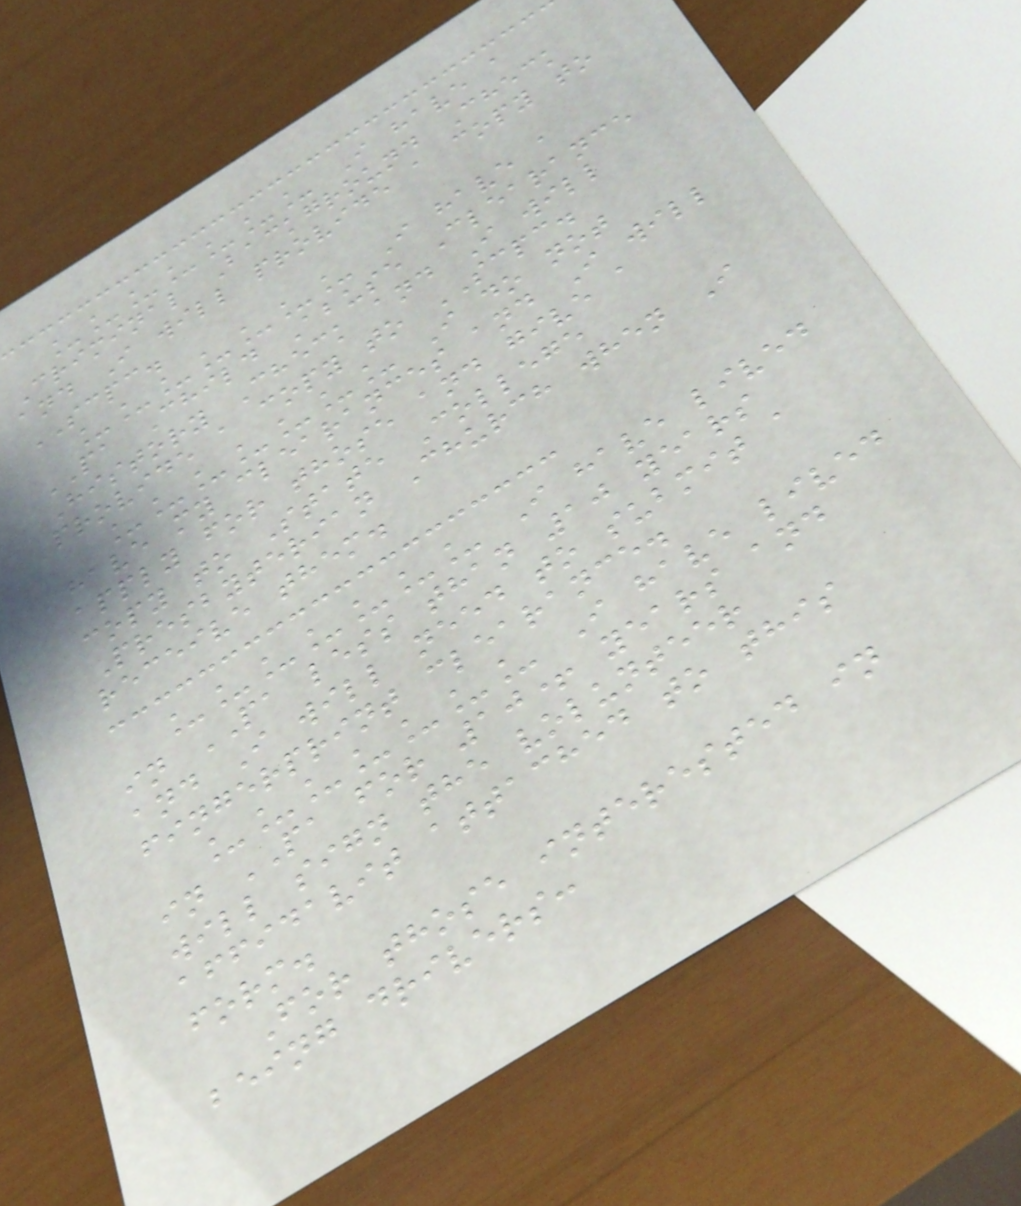_______ I have a
Criminal Background Check
and I will provide a copy to
SCPC.
_______ I have a
PA Child Abuse Clearance
History Check and I will
provide a copy to SCPC.
_______ I do not
have my clearances and I will
apply for those and give a
copy to State College
Presbyterian Church when I
receive them.
_______ I have lived
in PA less than 10 years
and I will need to submit a
fingerprint clearance.
_______ I have lived
in PA for 10+ years and
will sign the volunteer
affidavit attached to this
form.
For those interested in
being drivers:
